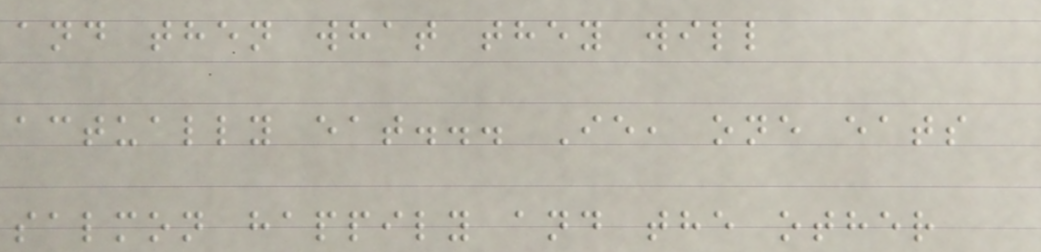and then what they will
actually eat... Ie, one eats
salmon happily and the other
